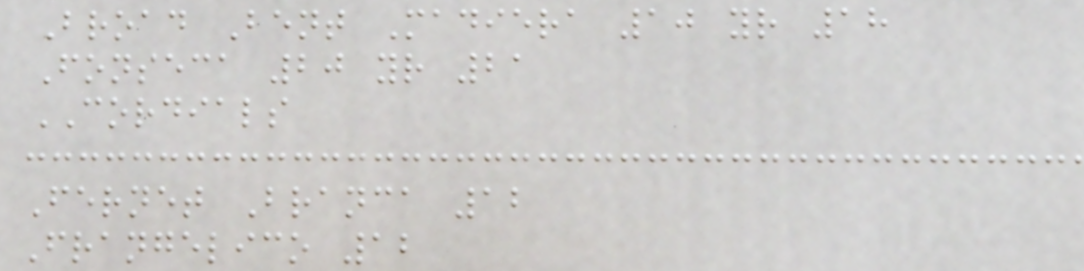Broad Bent Madiera 10 yr 18
Fonseca 20 yr 21
CORDIALS
Fernet Branca 12
Frangelico 12
